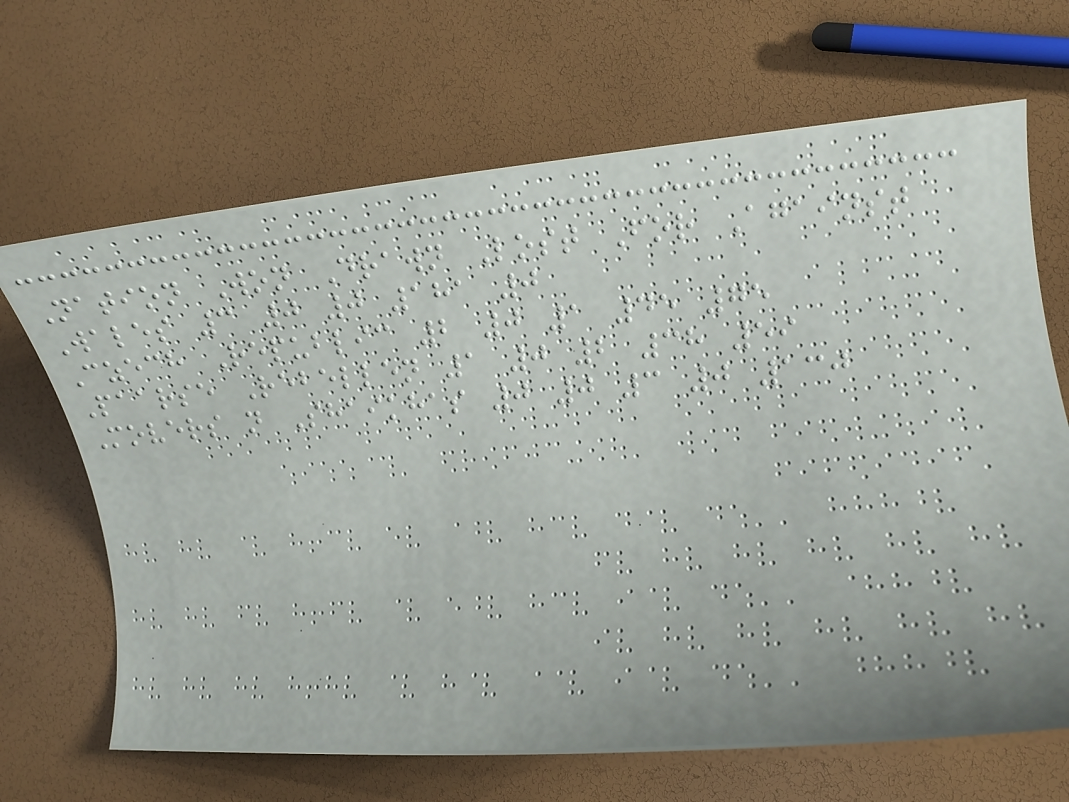Nation Won Drawn Lost For Against
Wales 3 0 0 181 0
Czech Republic 2 0 1 45 75
Paarse Rebellen 1 0 2 38 59
Movers n Shaikhas 0 0 3 0 130
